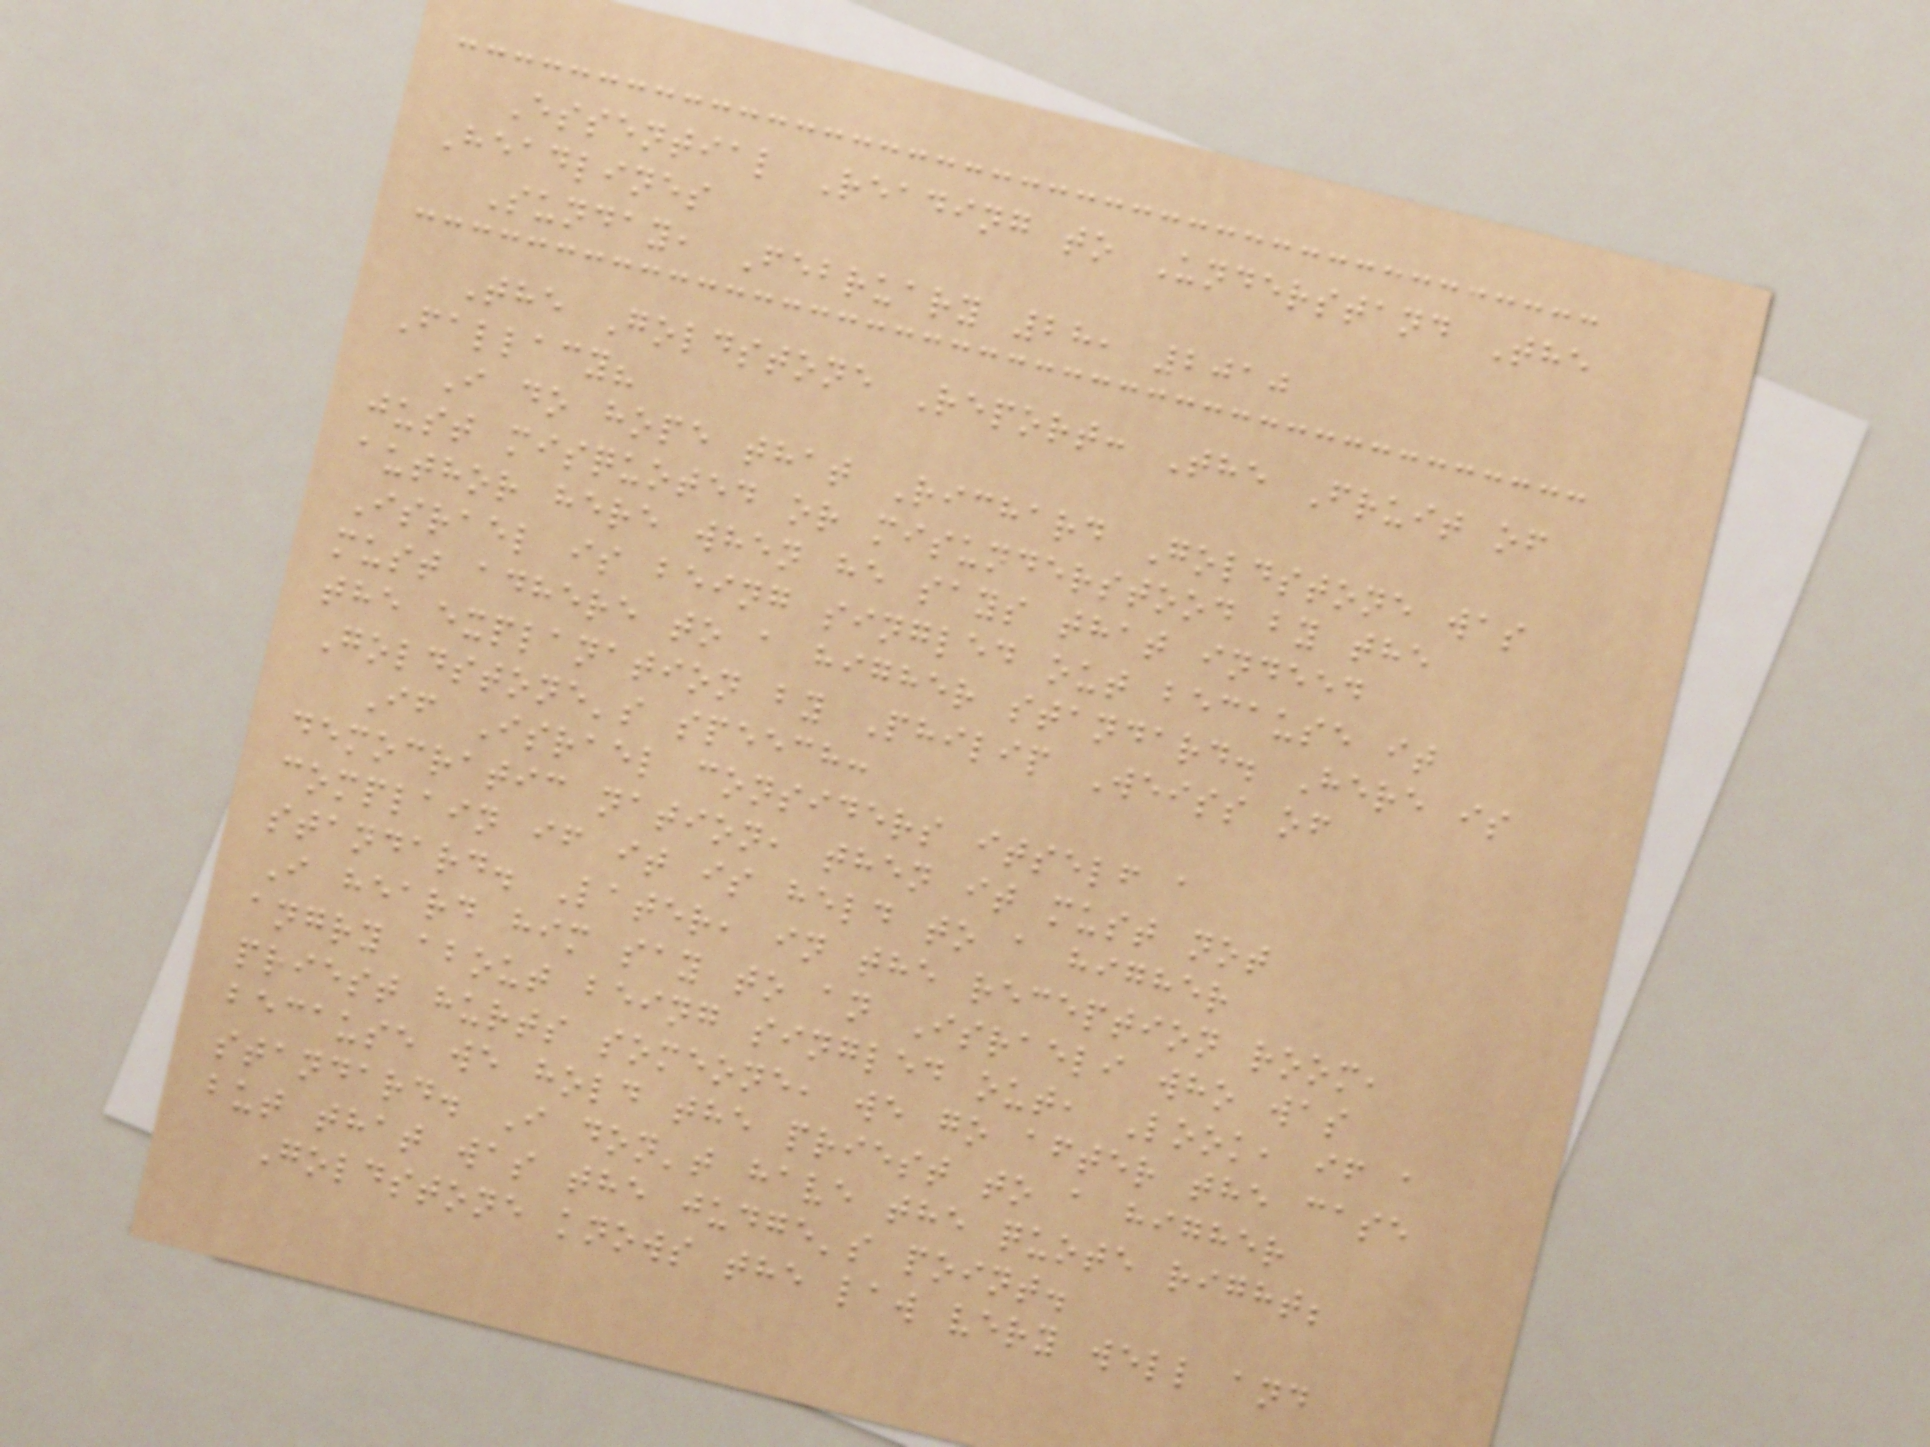Essential Reading to Understand The
Headlines
Sunday, February 28, 2010
The Goldstone Report: The Fruit of
Fallacy?
I do hope that Richard Goldstone was
just misquoted or misunderstood by the
author here when he says that indeed
Israel is being singled out because it
must adhere to a higher standard. Here is
the explanation by Philip Weiss of
Goldstone's speech:
If Israel considers itself a
democratic nation, then it must not
complain if it is held to a higher
standard. Later, in the reception room,
I heard him say to an Israeli who was
angry about being singled out, Look, if a
priest hurts someone, we go after the case
because we hold the priest to a higher
standard. I don't have the quote right;
but that was the judge's point.
Goldstone knows the law very well and
